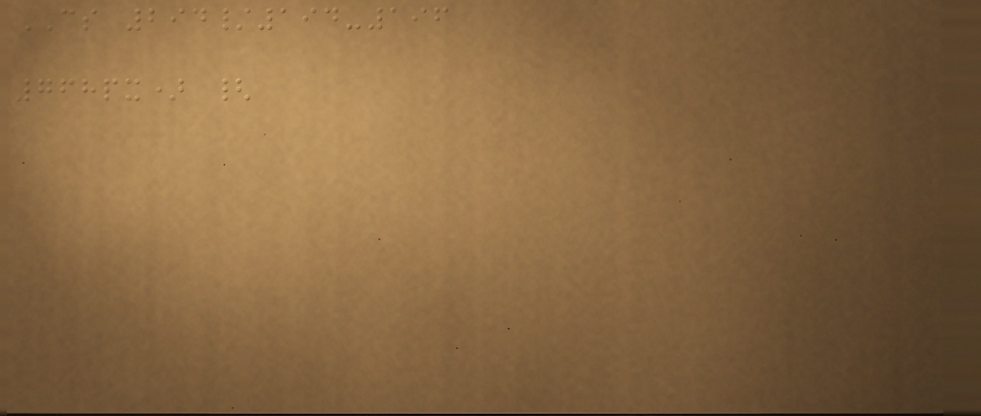CS 294/194-196
768px) {
